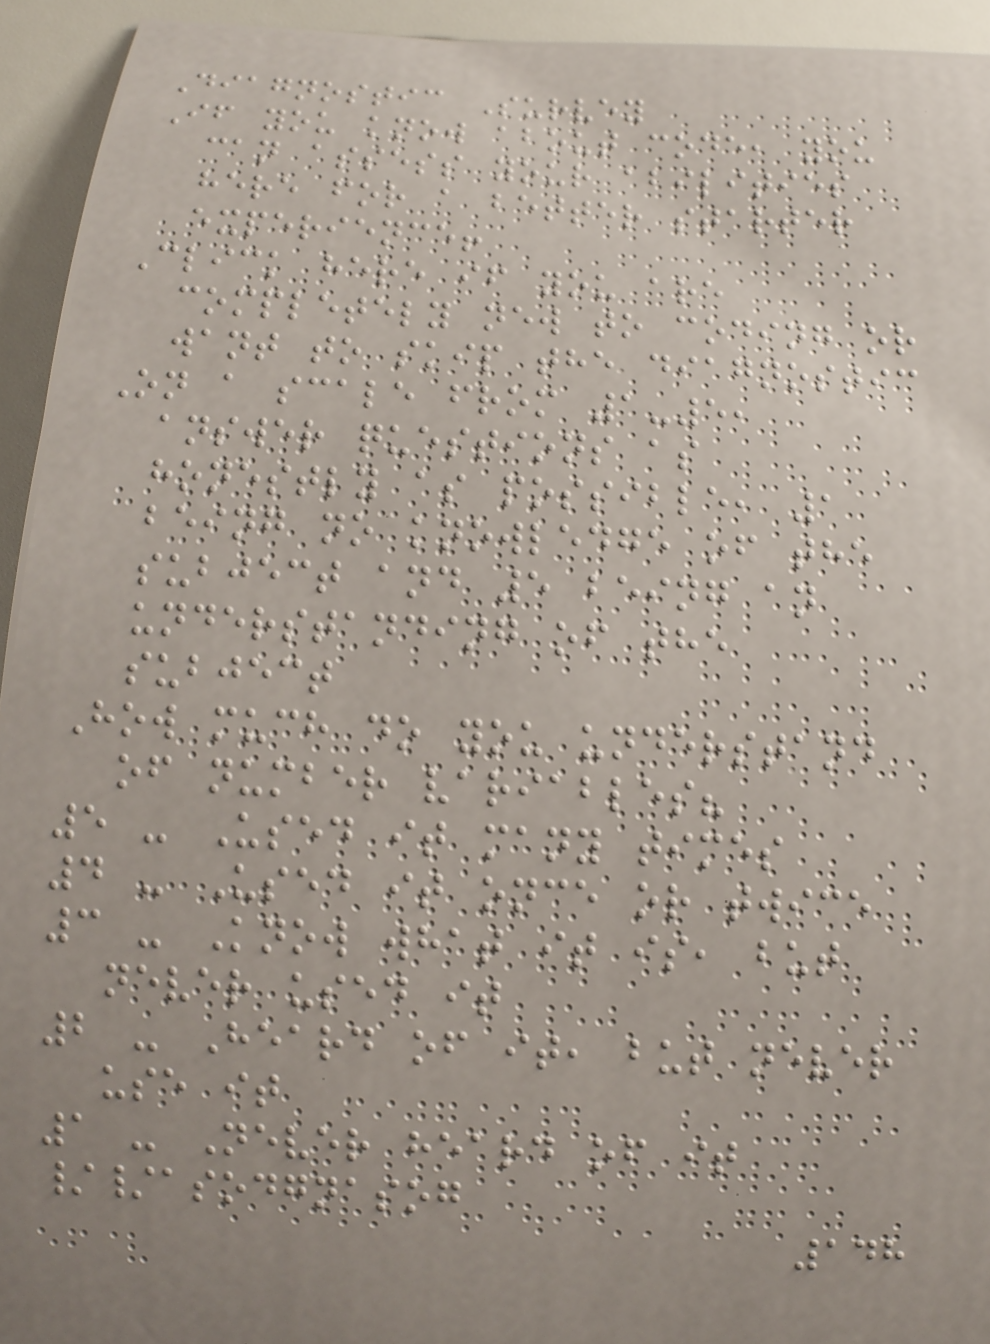Diagnostic Survey
If you know about code, you
can assess your abilities
here for a better starter
experience!
Click here if you are
completely new to coding or
want to skip the diagnostic
On a scale from 1-5,
answer questions as
honestly as possible, 1
being no knowledge of the
subject and 5 being an
understanding of the
subject
How much do you understand
of number variables?
5 - Used it many times
4 - Used it once or twice
3 - Know what it is, but
never used it
2 - Heard of it, but never
use it
1 - Never heard of it
//asodgnasog
148
